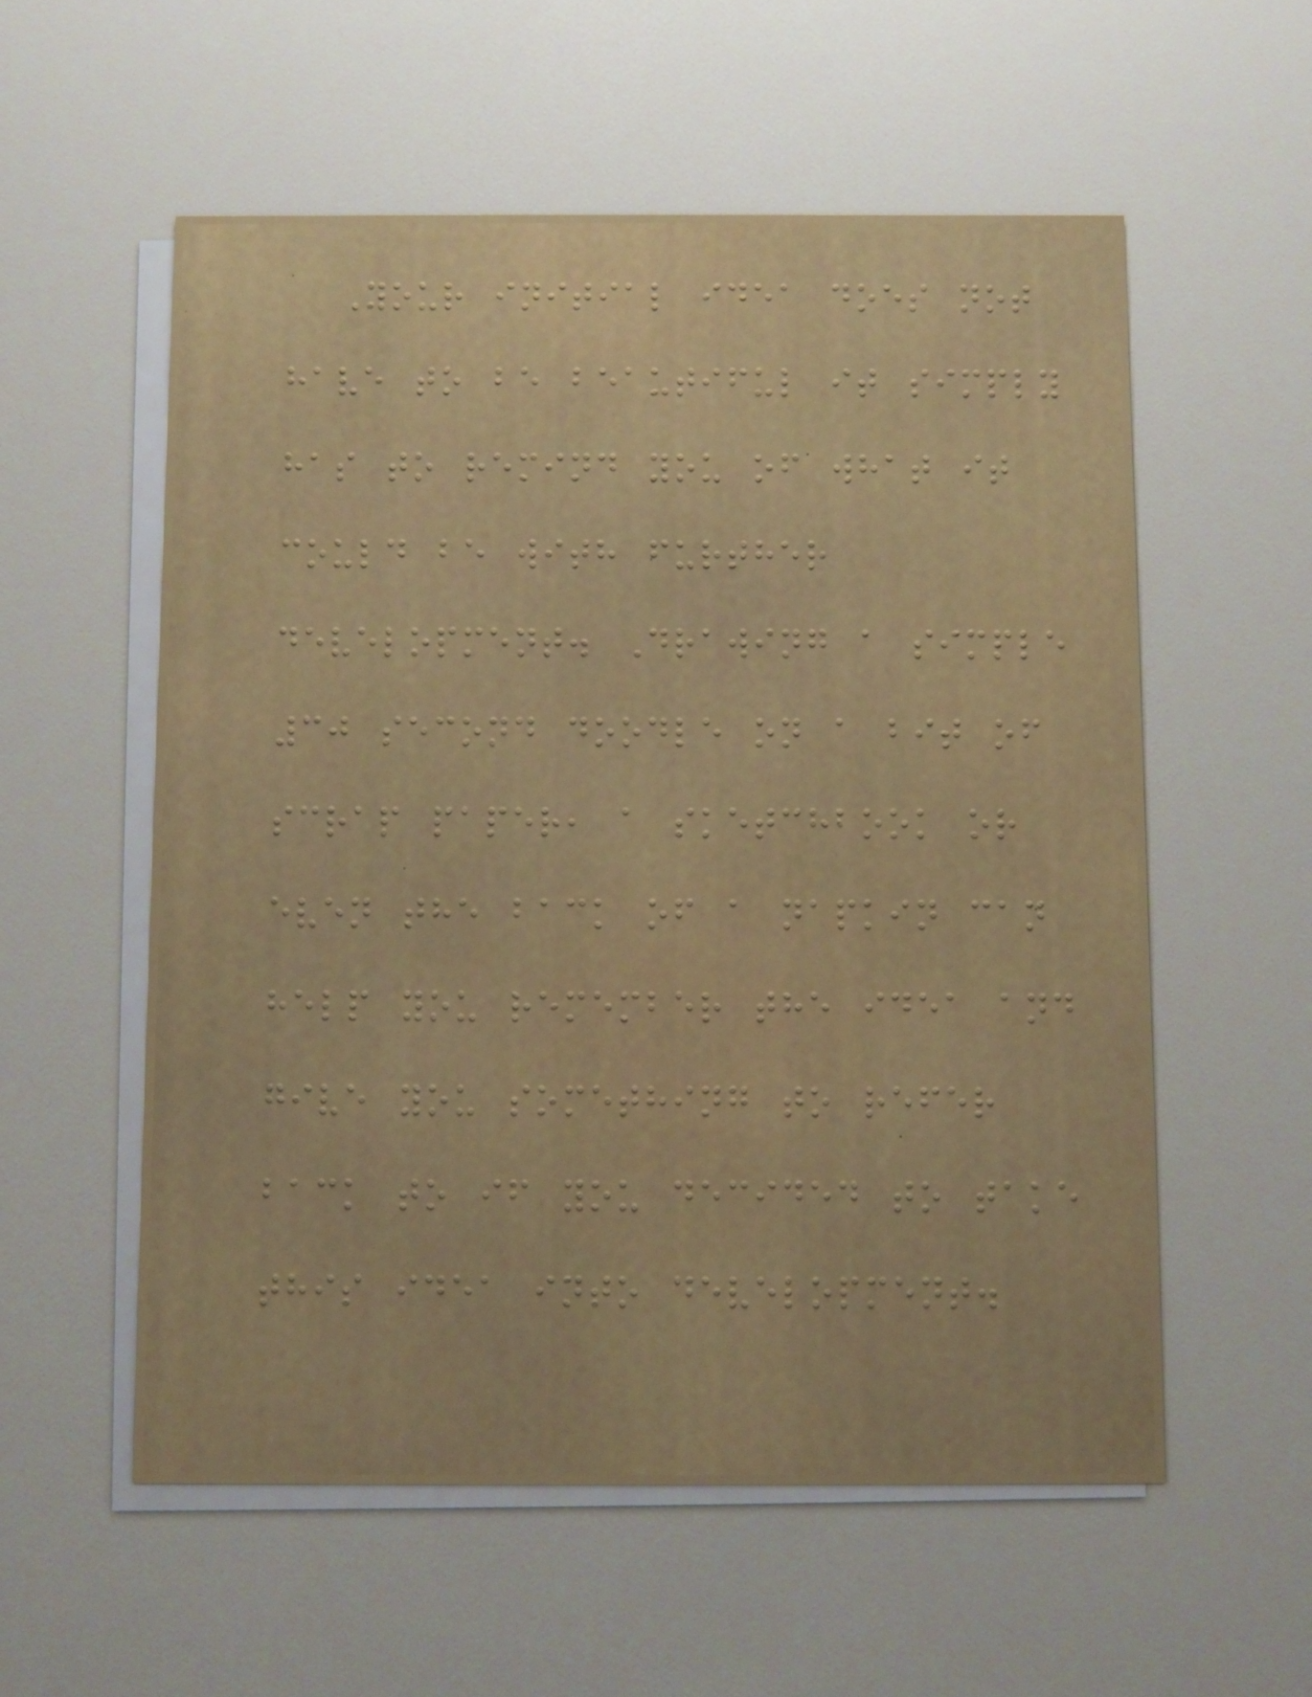Your initial idea does not
have to be beautiful it simply
has to remind you of what it
could be with further
development. Drawing a simple
30 second doodle on a bit of
scrap paper, a sketchbook or
even the back of a napkin can
help you remember the idea and
give you something to refer
back to if you decided to take
this idea into development.
